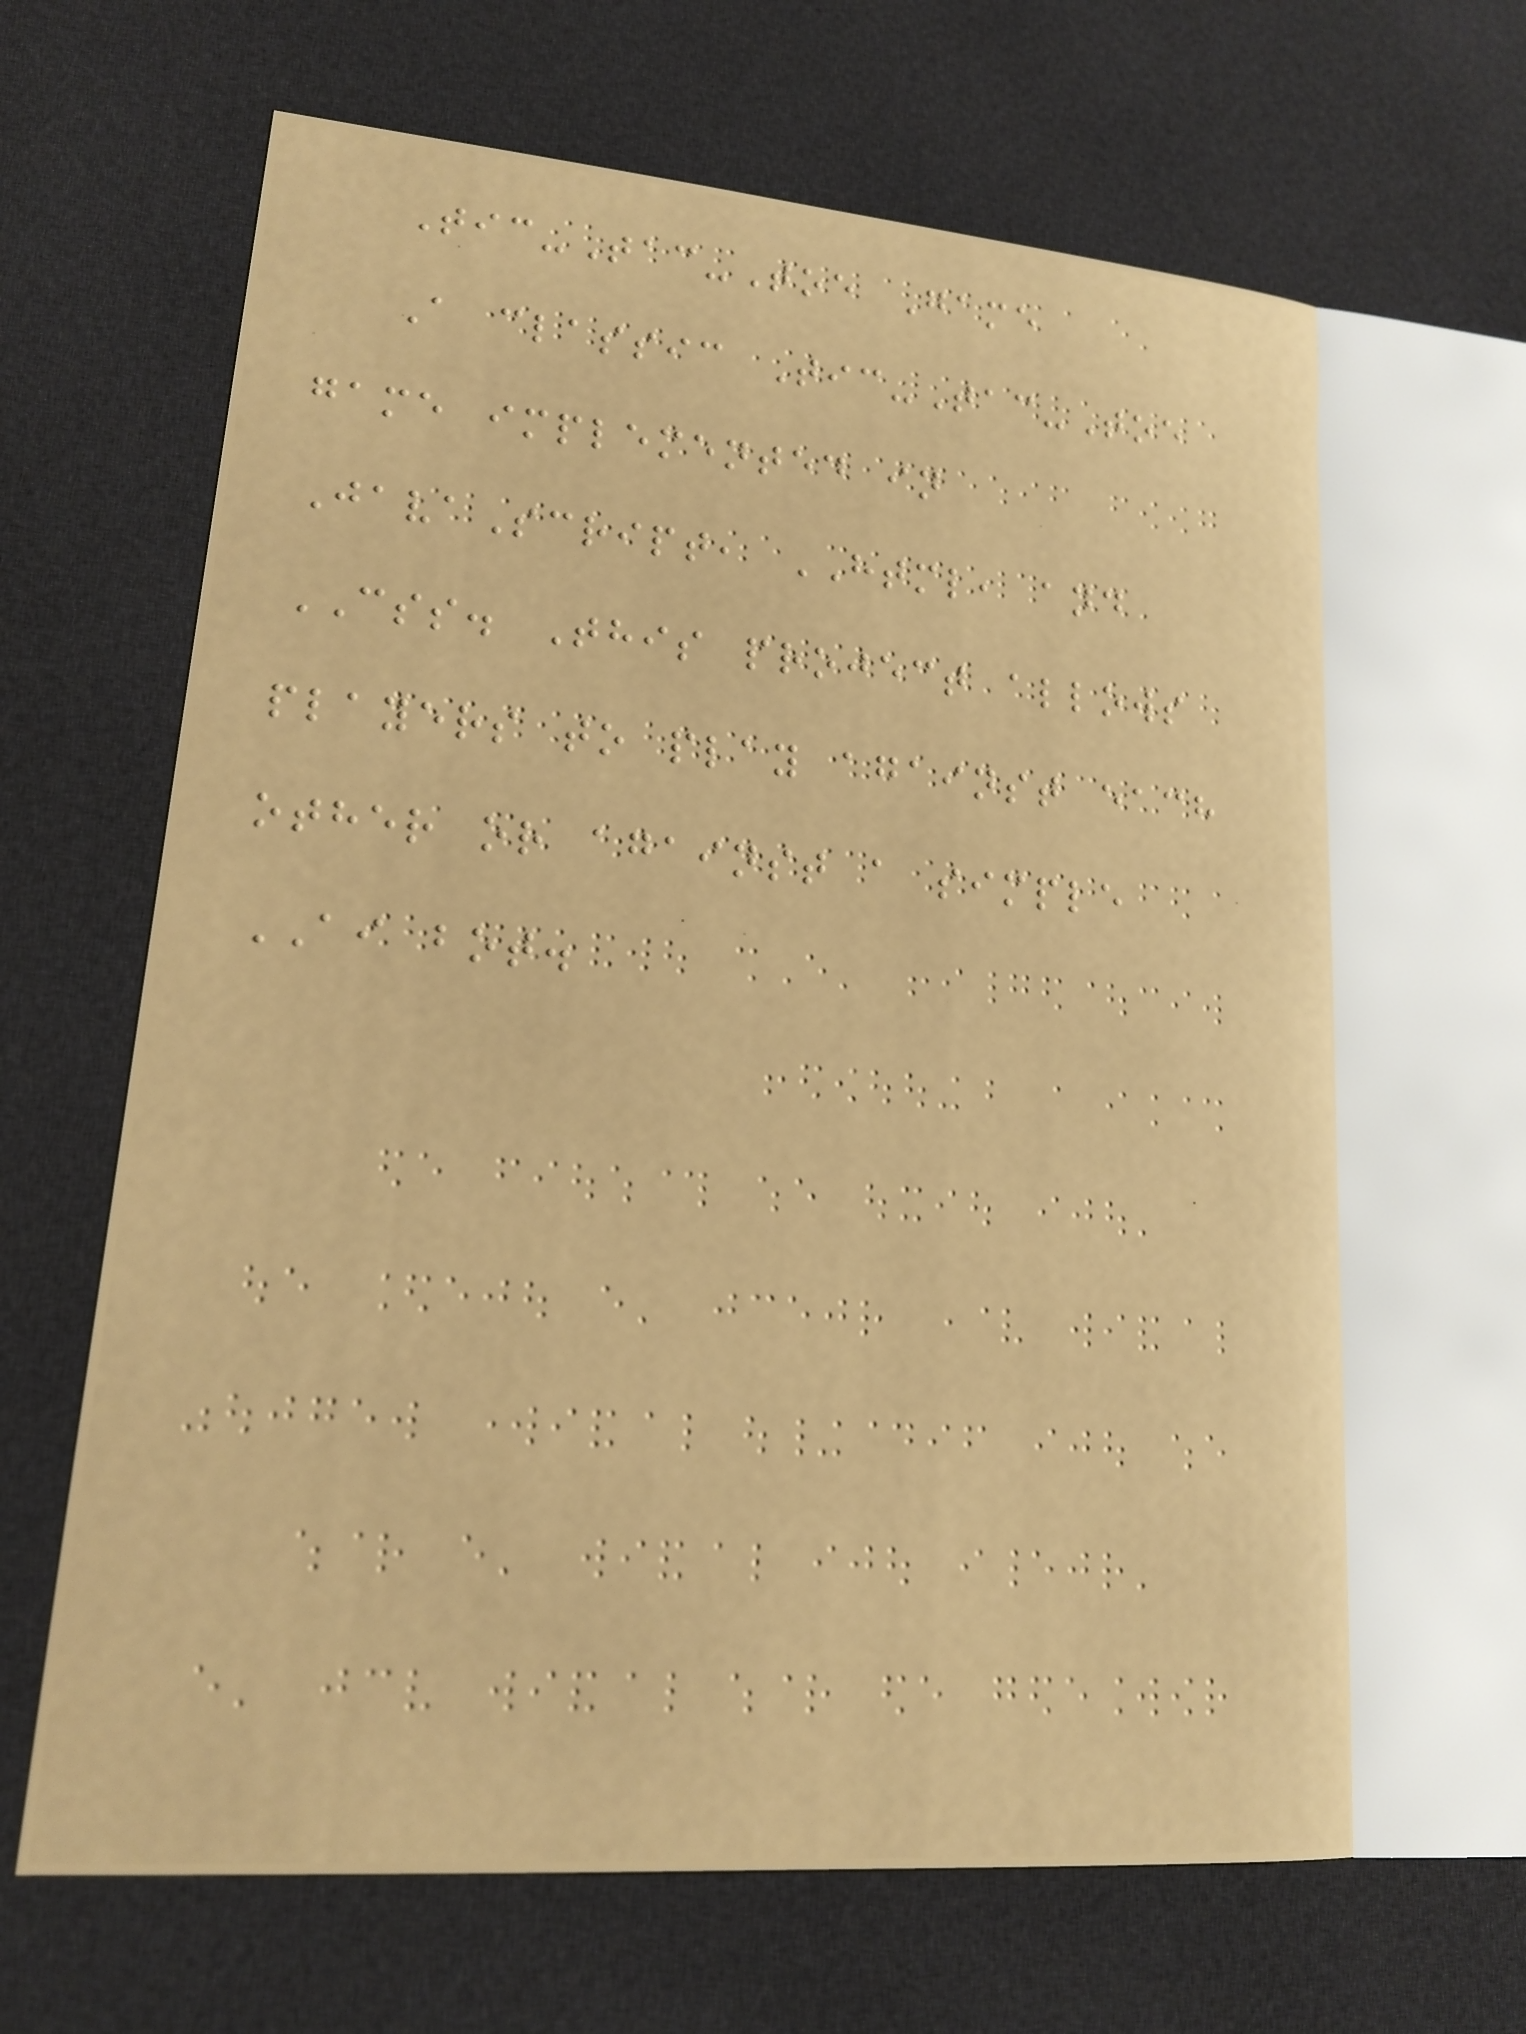Tic-Tac-Toe Game
A classic Tic-Tac-Toe
game implemented in
JavaScript, HTML, and
CSS. This project allows
players to play against each
other or against a simple
AI bot.
